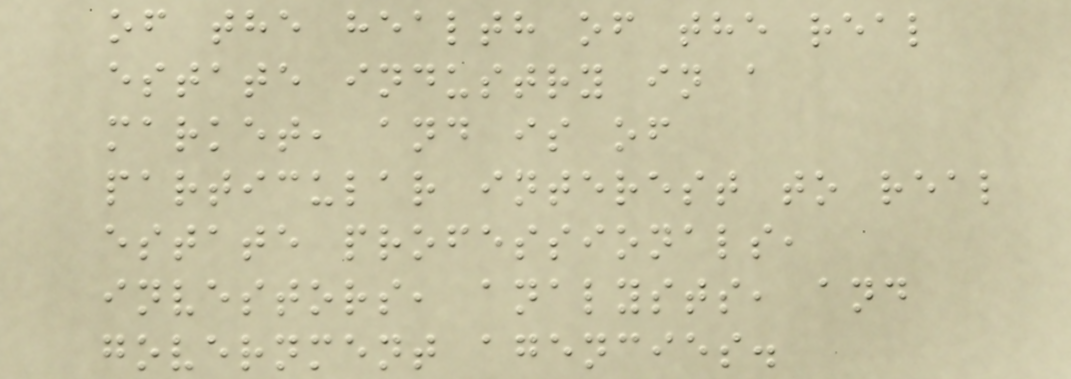of the health of the real
estate industry in a
market, and is of
particular interest to real
estate professionals,
investors, analysts, and
government agencies.
